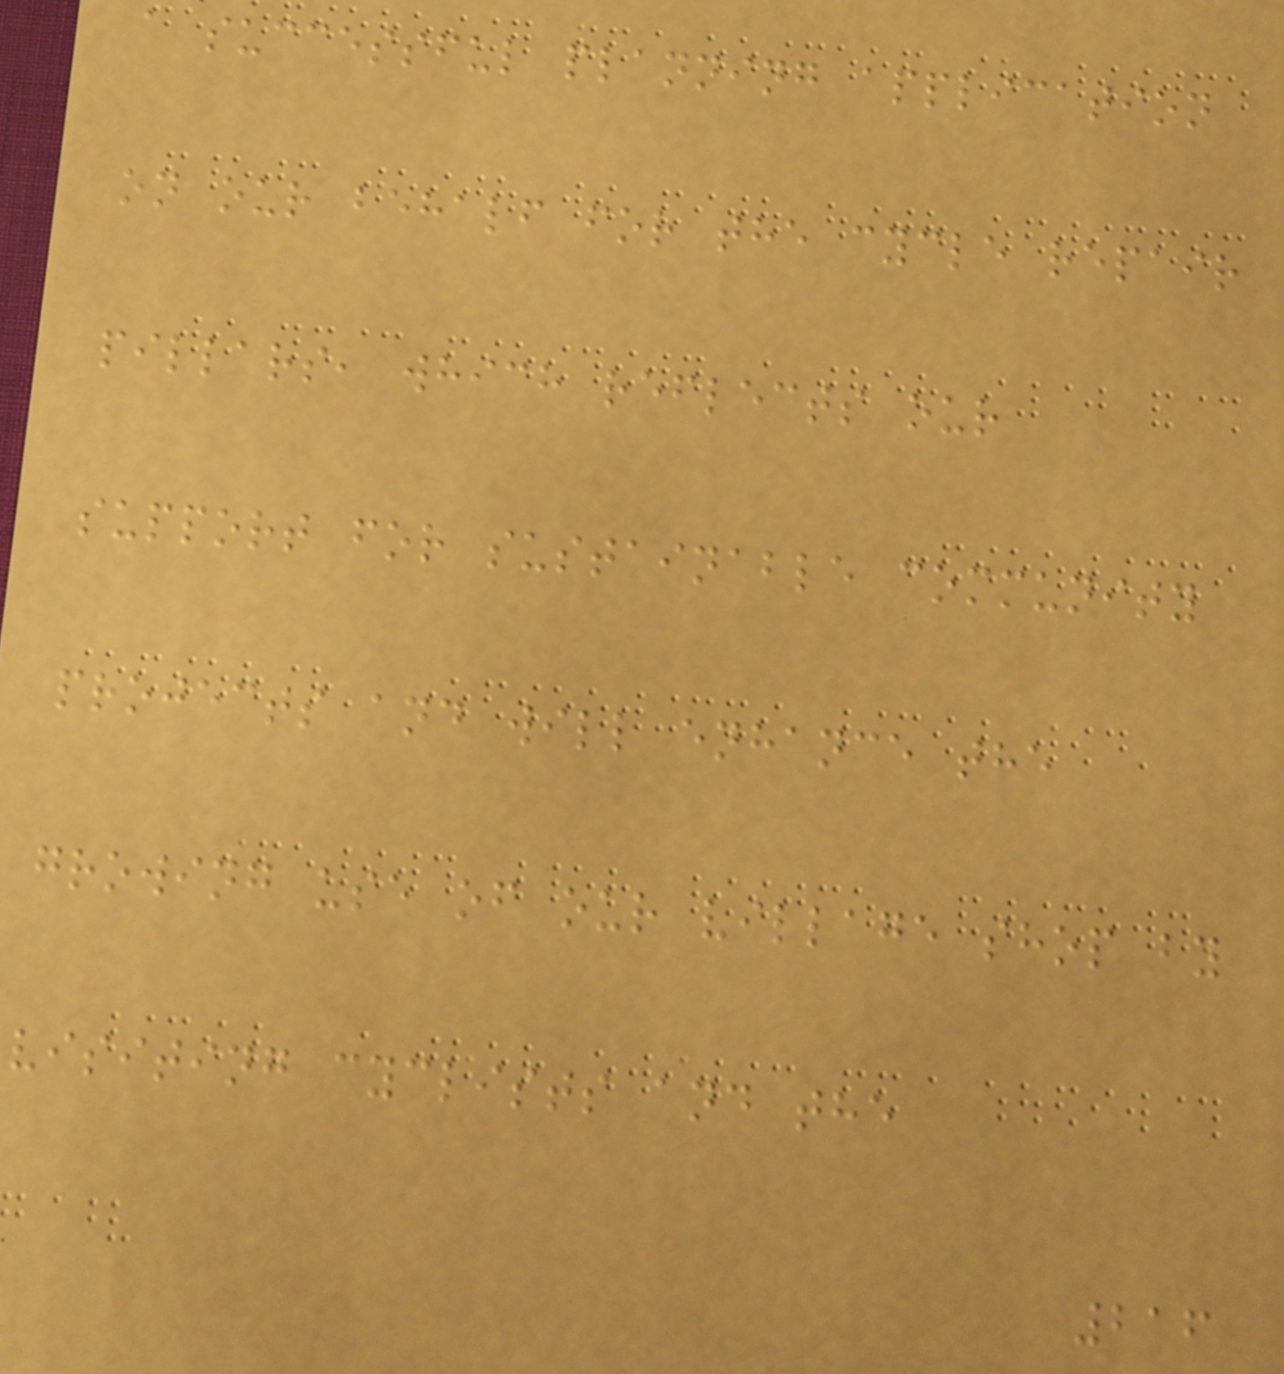a successful planning application
on our behalf for the cycle repair
pillars, which reflects our
support for sustainable community
projects and will enhance the
growing use of our village shop by
visiting cyclists and the
216
